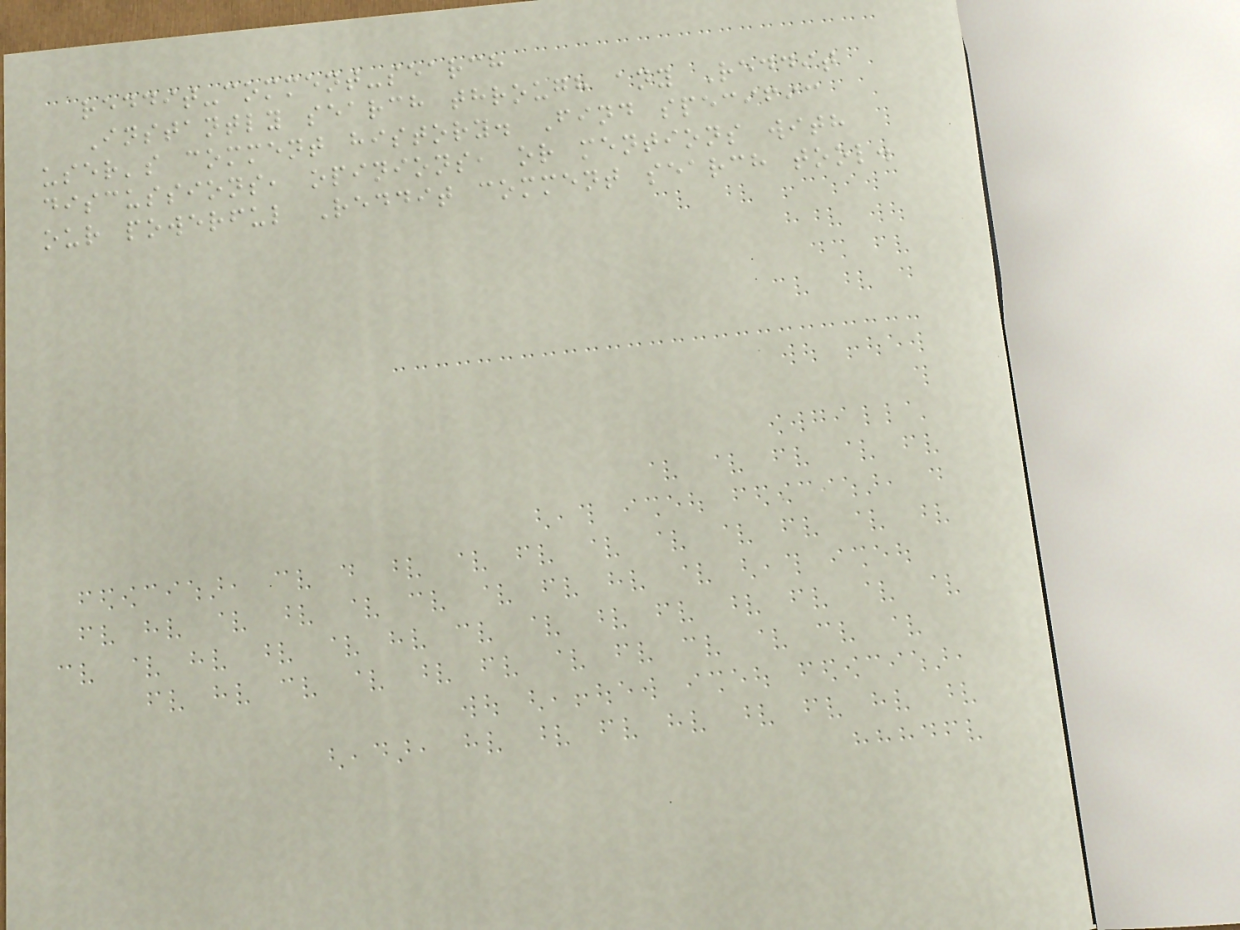reddit-comment-search
Instantly search through any Reddit
user's comment history. Find specific
discussions, opinions, or mentions with
our powerful Reddit comment search tool.
